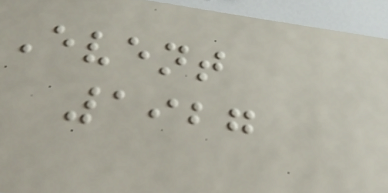Event
1927
